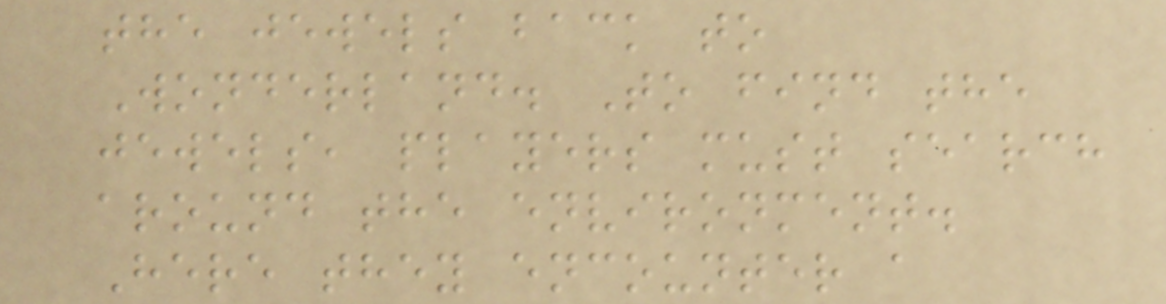the jewels back to
Wonderland. To find the
jewels, players must search
around the environment.
Here they encounter a
